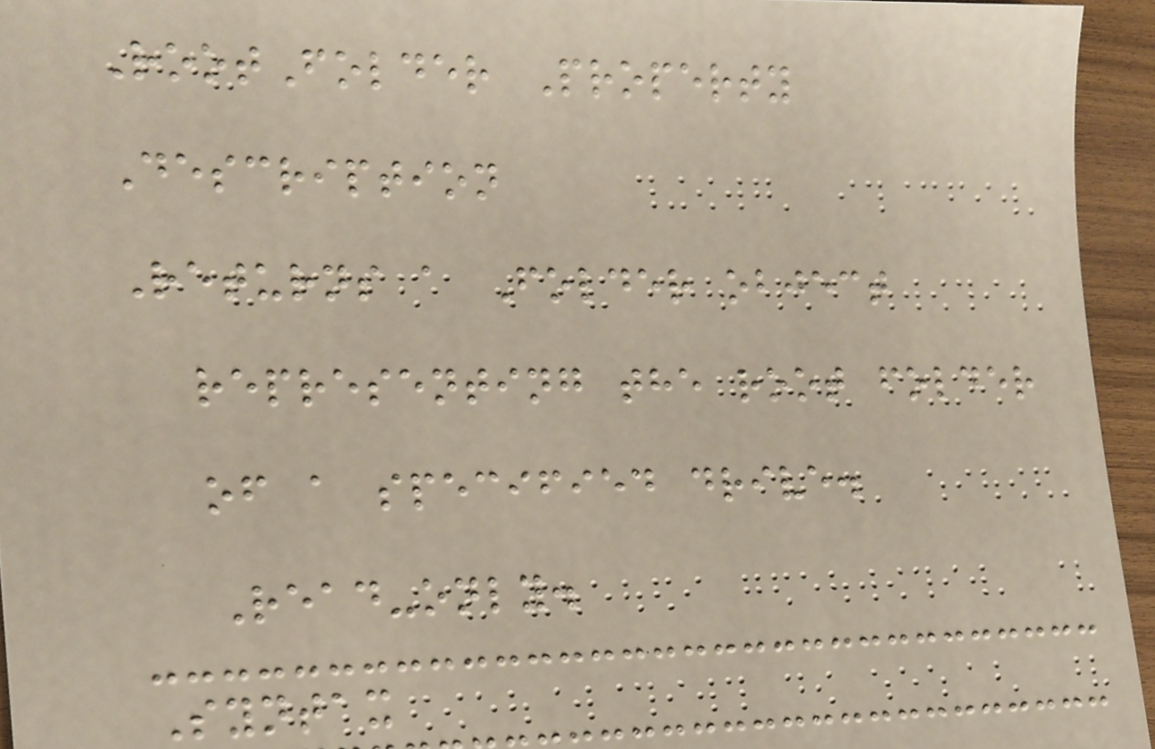RootFolder Property
Description
Returns a Folder object
representing the root folder
of a specified drive.
Read-only.
Syntax
